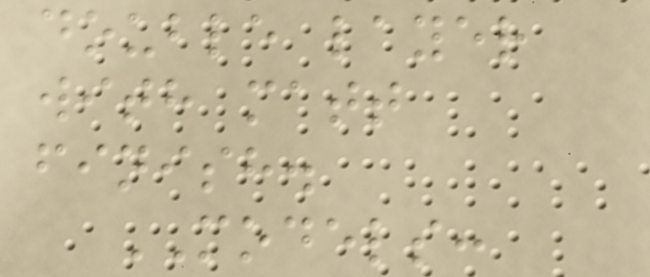double layer
with matt
finish.
MODELS:
